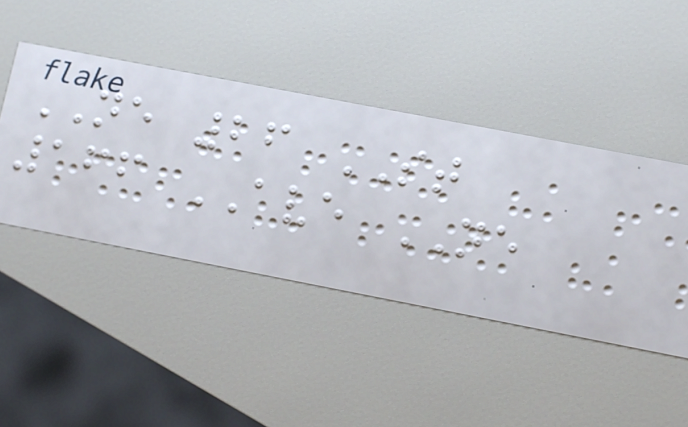NE 26 ST
166 AVE NE
